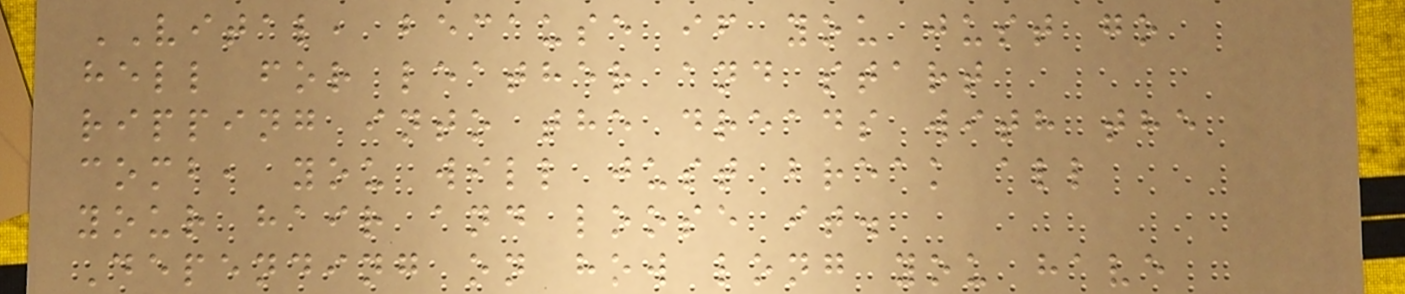VITAL, because if you just go
hell for leather and start
ripping into the dreads with the
comb, you will just break all
your hair and loose it.
Depending on how long you have
